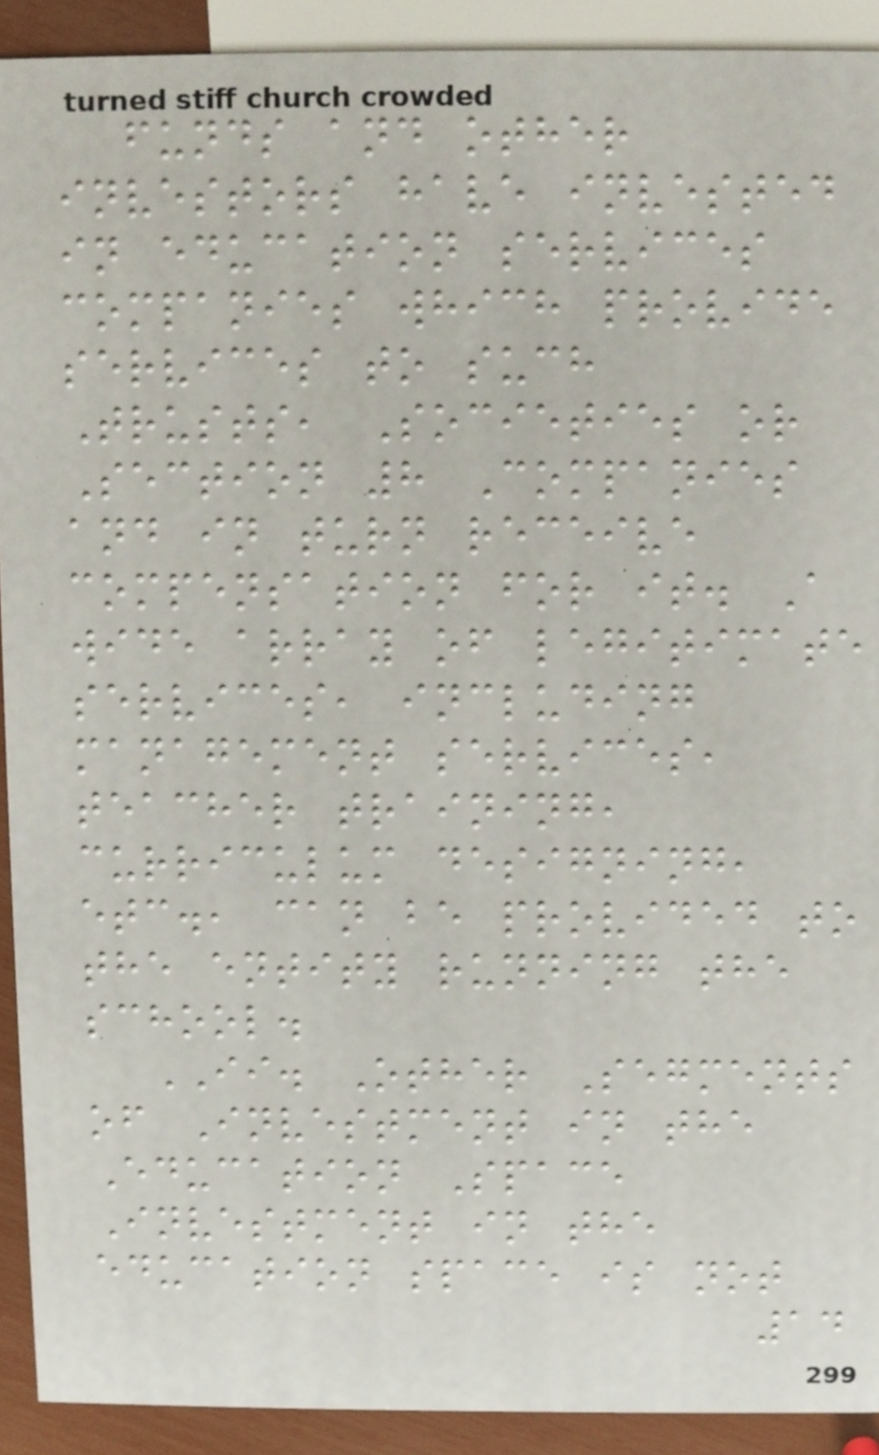funds and other
investors have invested
in education services
companies which provide
services to such
Trusts, Societies or
Section 8 Companies
and in turn receive
compensation for it. A
wide array of legitimate
services, including
management services,
teacher training,
curriculum designing,
etc., can be provided to
the entity running the
school.
II. Other Segments
of Investment in the
Education Space
Investment in the
education space is not
14
